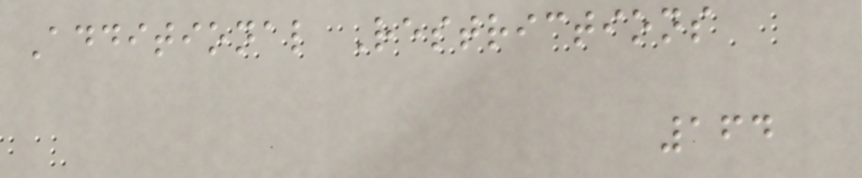Additional Restrictions
164
